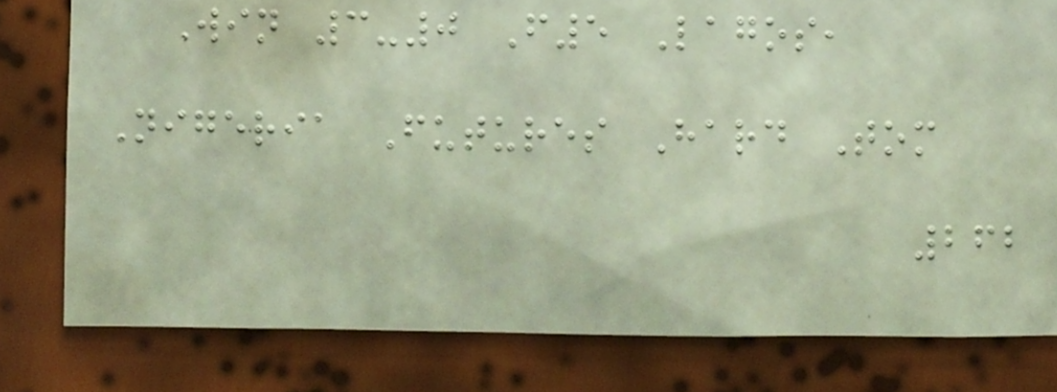Win 3-0 F5 Lagos,
Nigeria Futures Hard Tom
262
